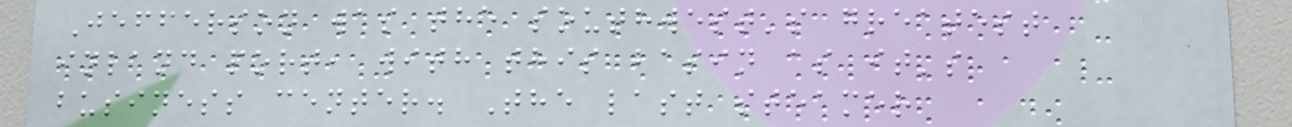Jefferson was the southwest's greatest
inland port, with this basin as it's
business center. The last steamer
